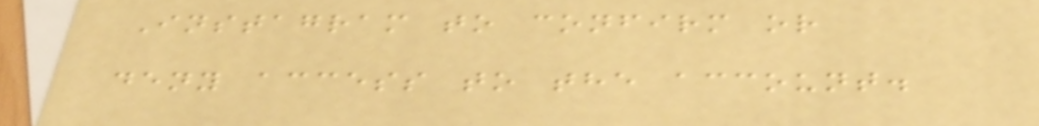Instagram to confirm or
deny access to the account.
